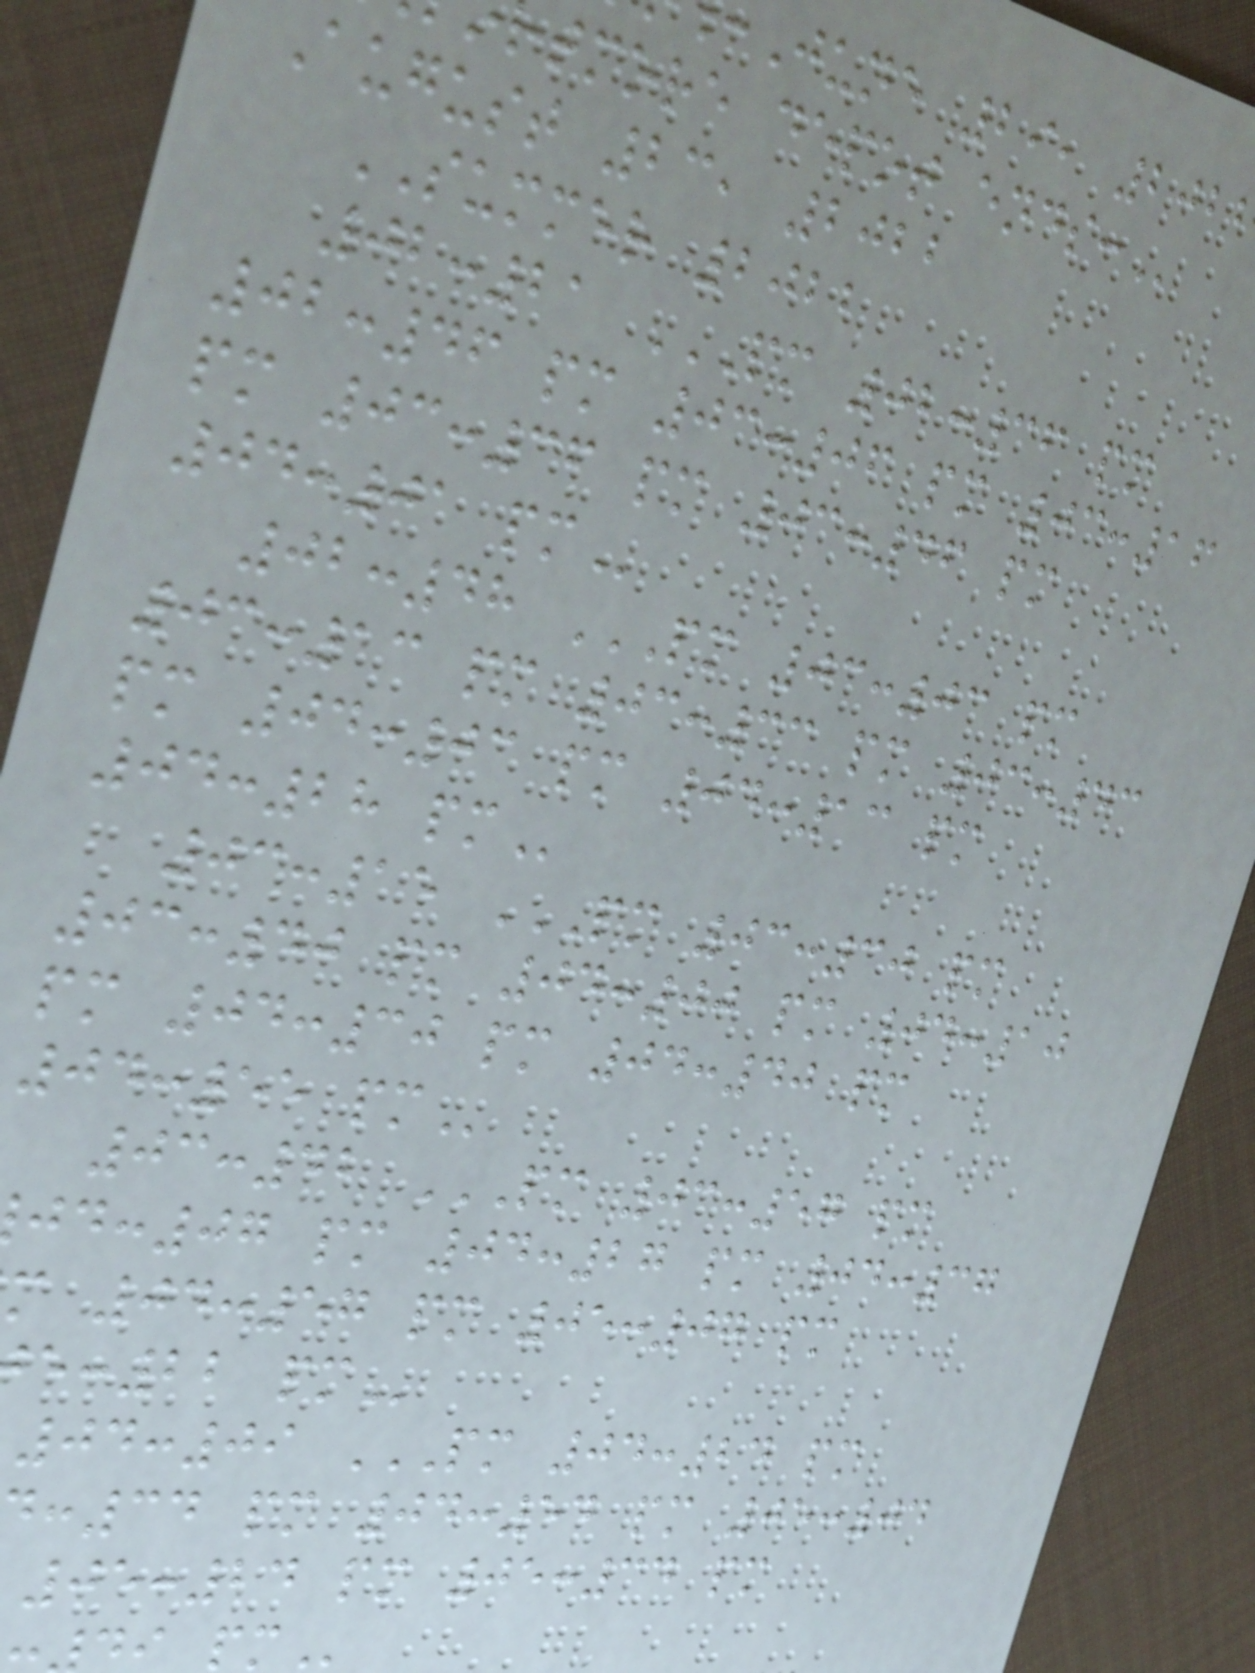June 29, 202
tmore depot
August 23, 2022
SUMMER 2022
02:21 PM 02:36 PM
02:46 pm 03:06 pm 03:16
pm 03:36 pm 03:46 pm
04:01
02:48 PM 03:03 PM
03:13 pm 03:33 pm 03:43
pm 04:03 pm 04:13 pm
04:28
03:15 PM 03:30 PM
03:40 pm 04:00 pm 04:10
pm 04:30 pm 04:40 pm
04:55
03:42 PM 03:57 PM
:07 pm 04:27 pm 04:37
m 04:57 pm 05:07 pm
:22
04:09 PM 04:24 PM
:34 pm 04:54 pm 05:04
05:24 pm 05:34 pm
